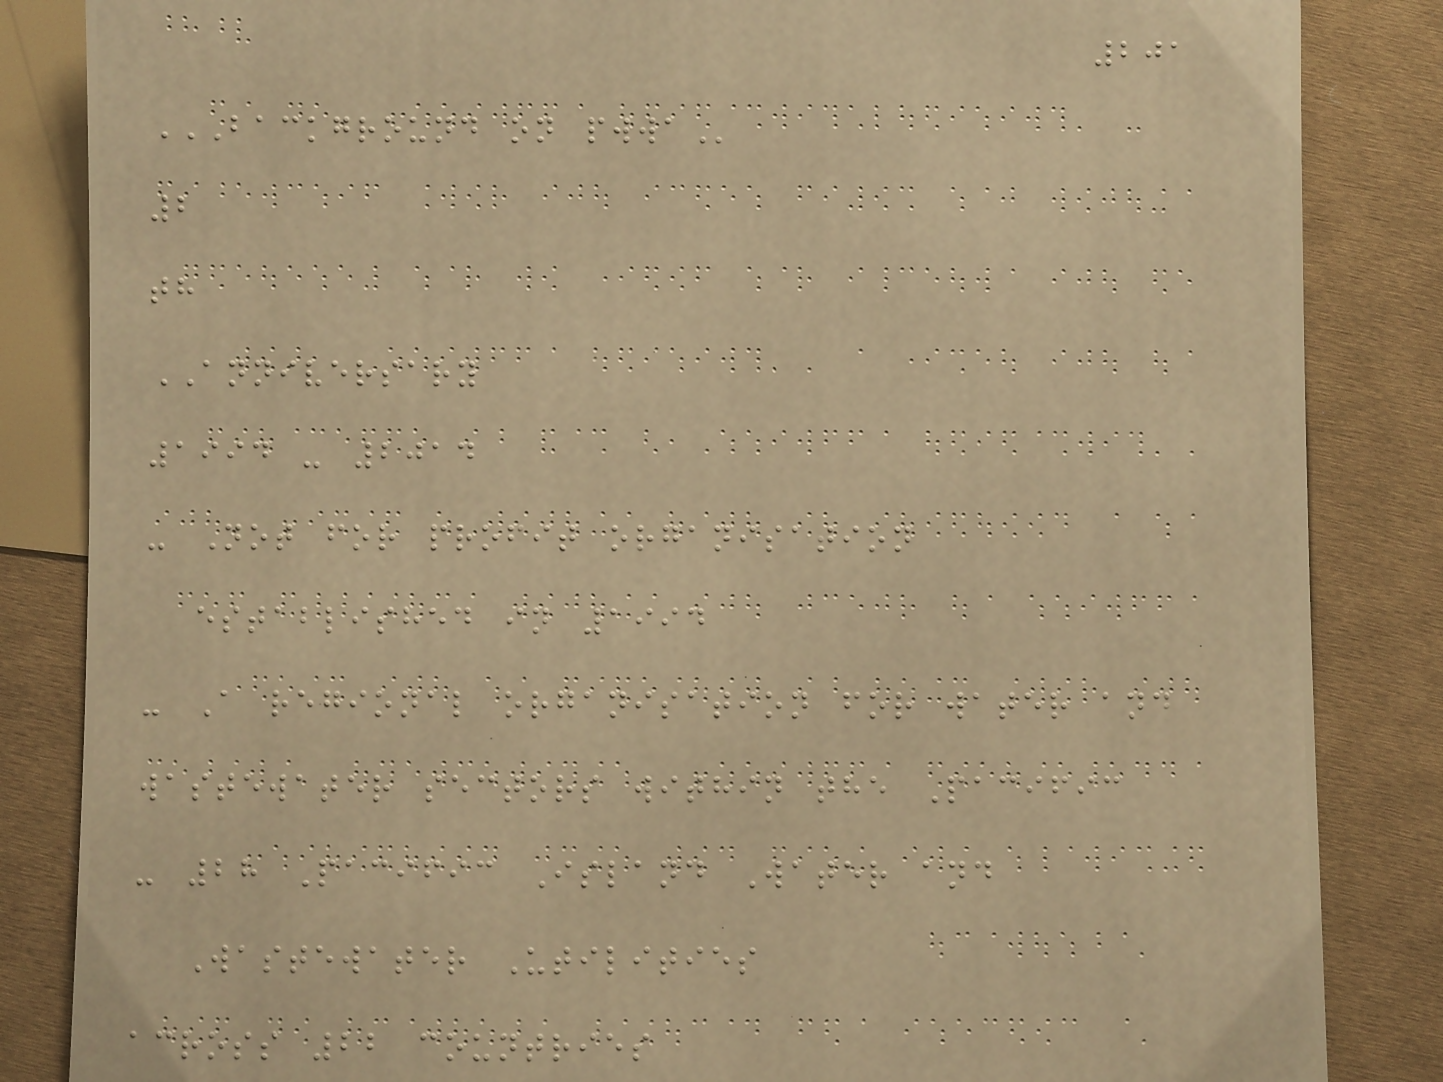201
BACKGROUND ON PWWA
2
th
ANNIVERSARY
1994 - 2014
- Not for profit organisation
established in 1994
- A regional organisation for water and
wastewater sectors within the Pacific
- 28 Pacific Island Water and
Wastewater Utilities
across 22 countries
